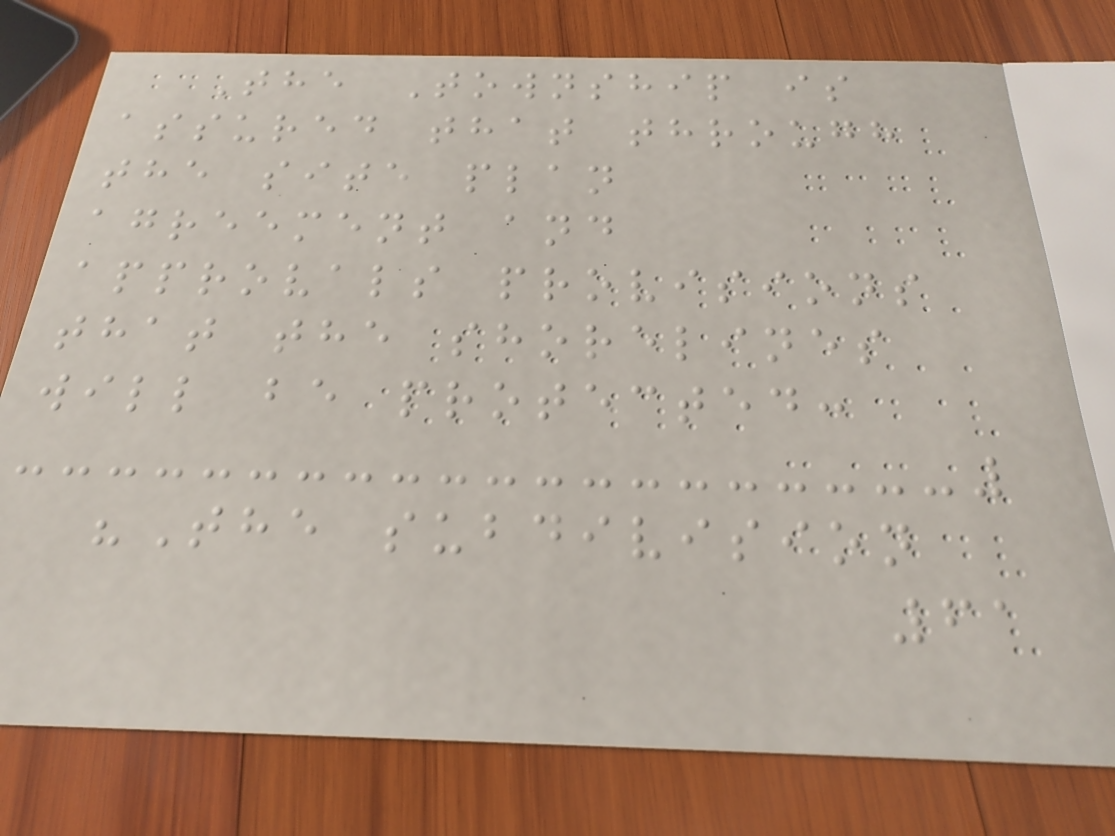The Township is
assured that through
the site plan
agreement and
approvals provisions
that the shorelines
will be protected:
"The subdivision
61
